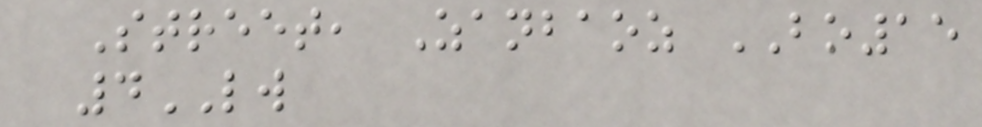Street, Zanbaoz BO15
4LW
